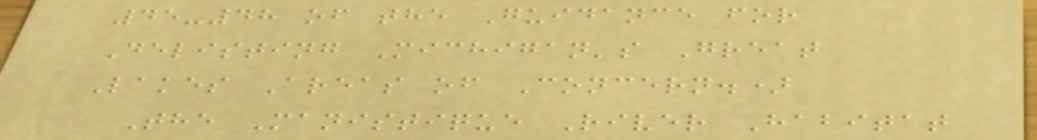45-48 of the Guidance for
Delisting Michigan's Great
Lakes Areas of Concern.)
The Manistique River Habitat
